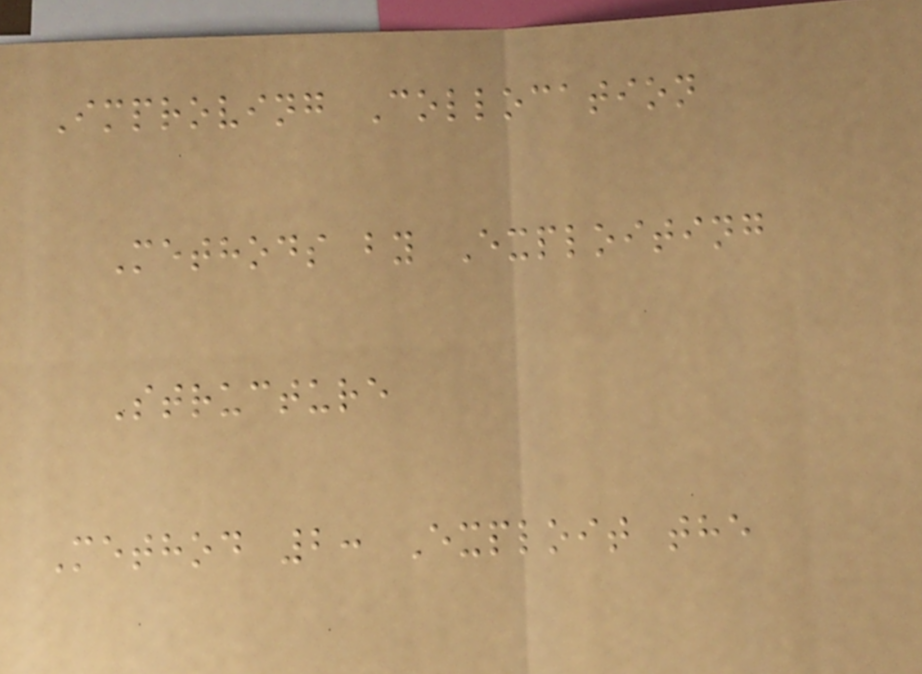Improving Collocation
Methods by Exploiting
Structure
Method 2: Exploit the
